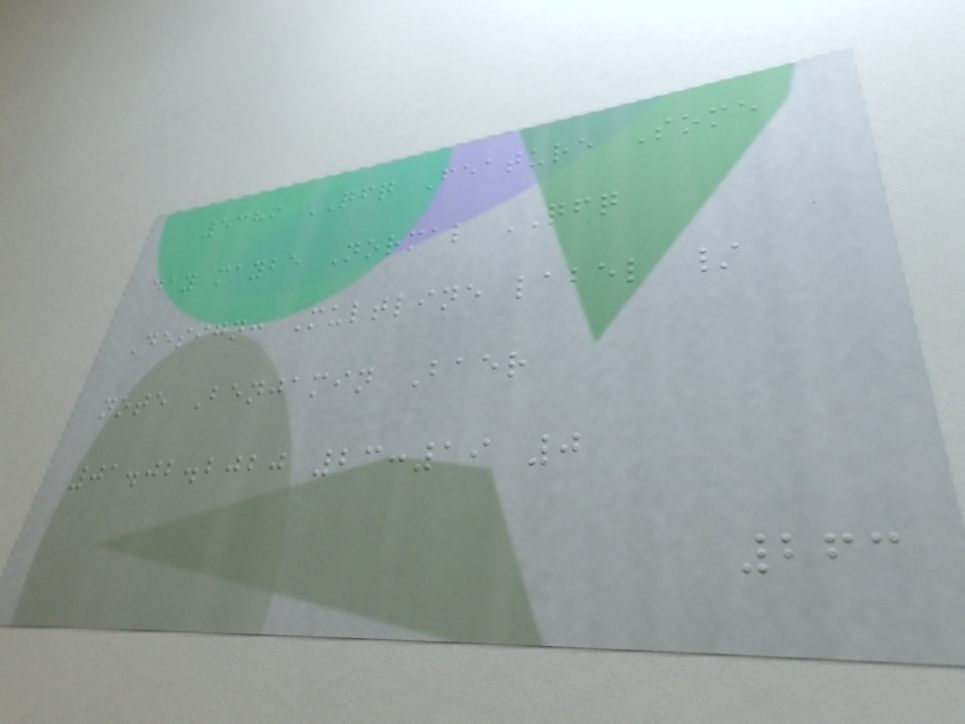5389 QFQ Feature Some
day maybe Normal QFQ
Design: Multline label /
note Benjamin Baer
01.02.2020 23:19 0
263
